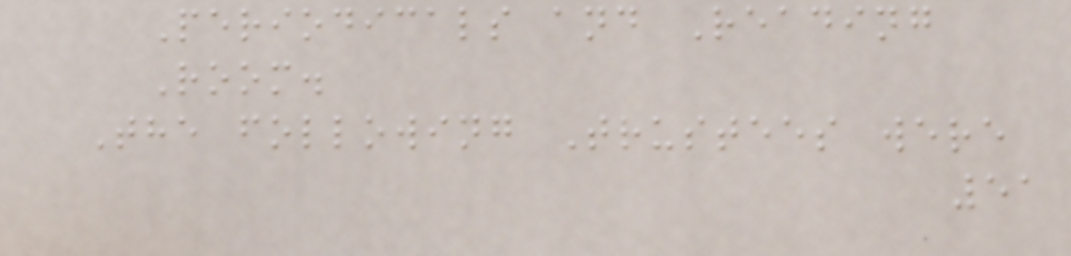Periodicals and Reading
Room.
The following Trustees were
51
